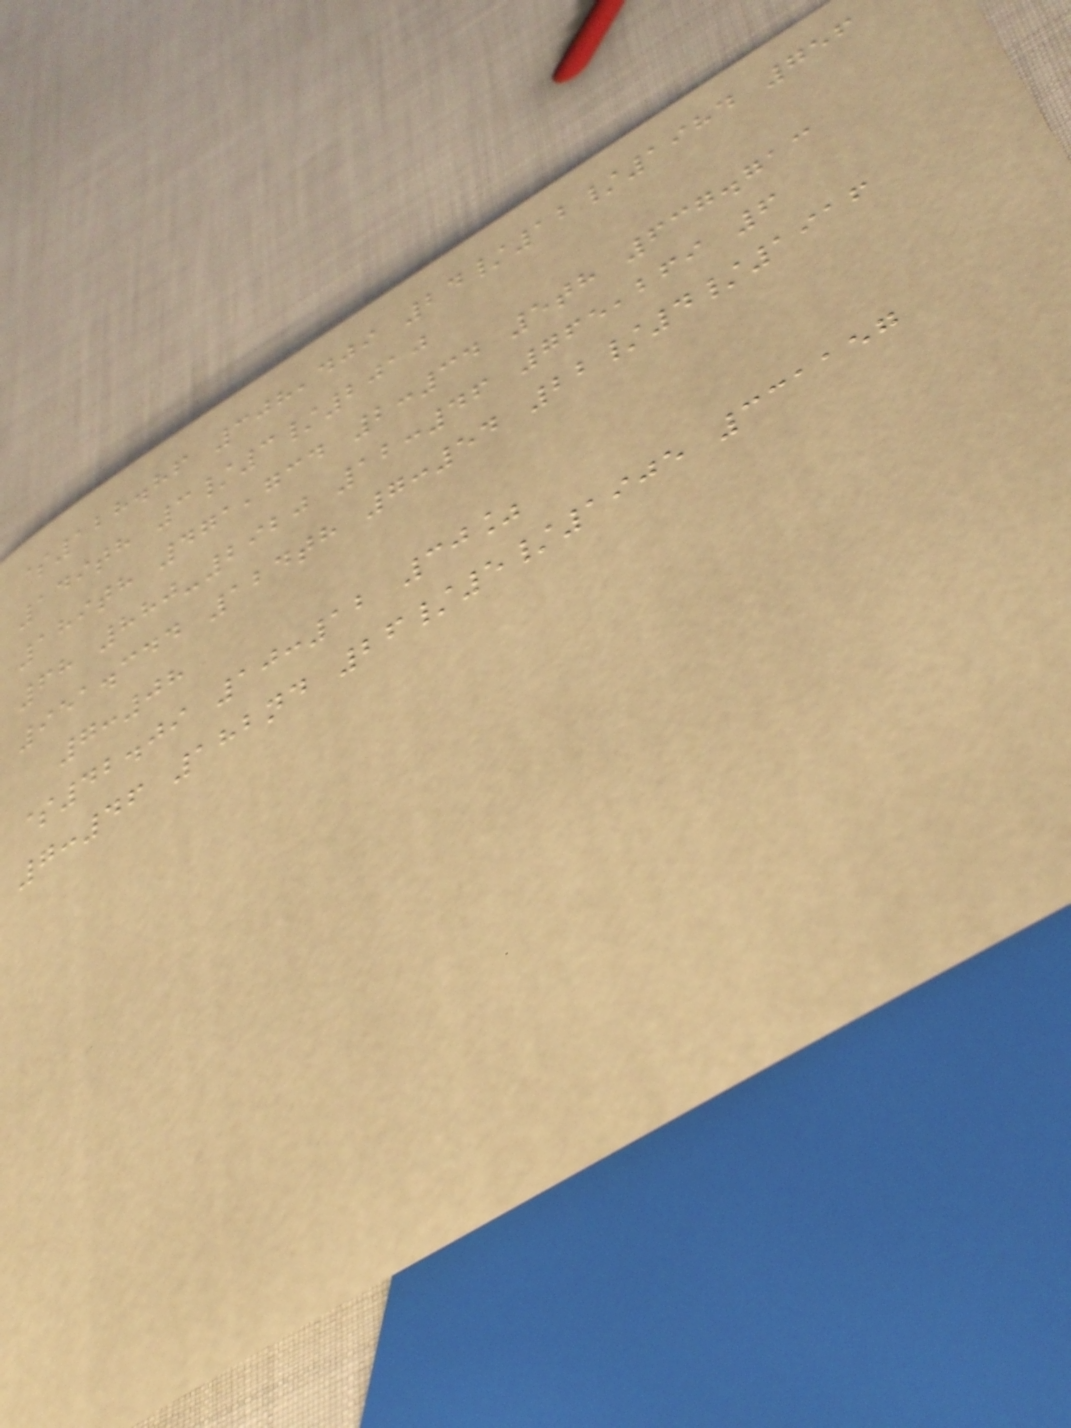$128.86 308,409 24/12/1984 756
149th 3/3/2010
189th 471,734 2:34 5th 637.713
68 880-2920 12:46 765,269 6
951.344 124th 7:54 22/4/1916
7:08
$42.09 10:12 30%
7:46 182nd 26/5/1905 331157
